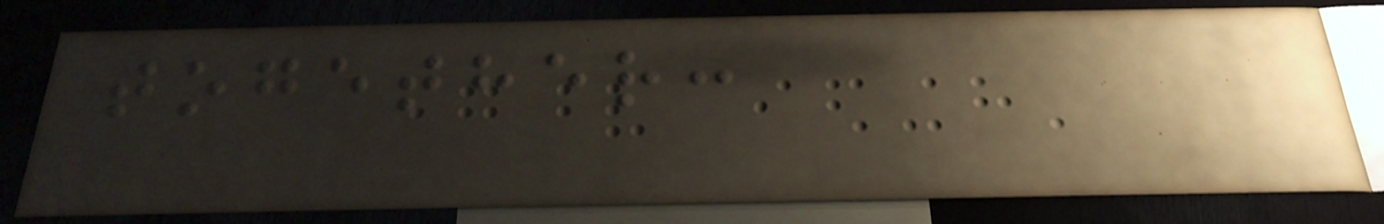together:
